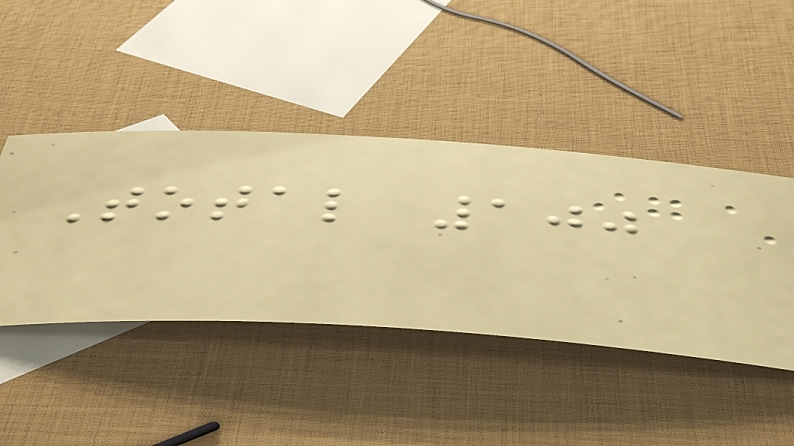Total 100
